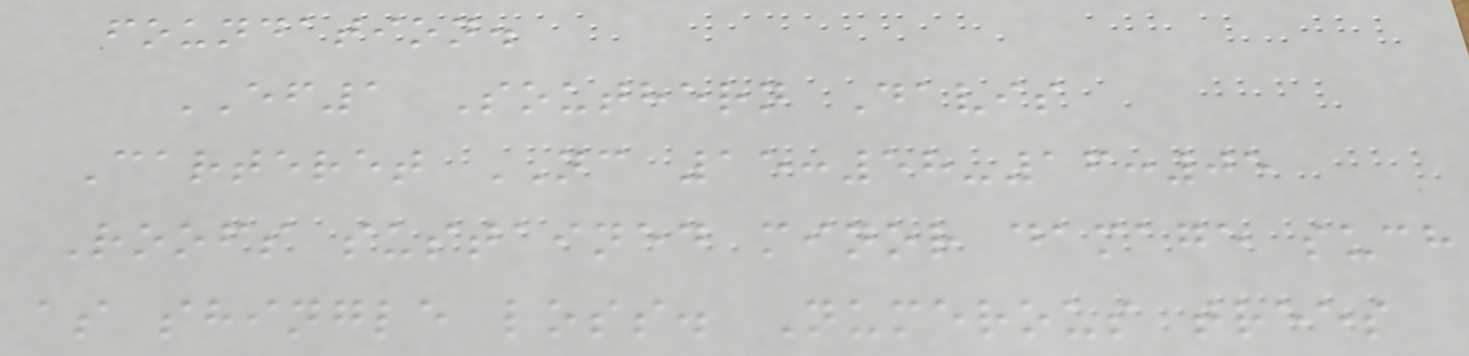foundation.
EF1 Southern Davis
Carteret NC 15:58-16:05
Roofs sustained minor damage such
as shingle loss. Numerous trees
